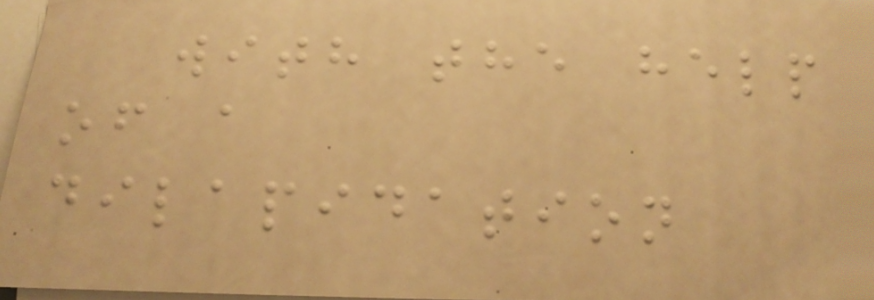with the help
of a
dilapidation
